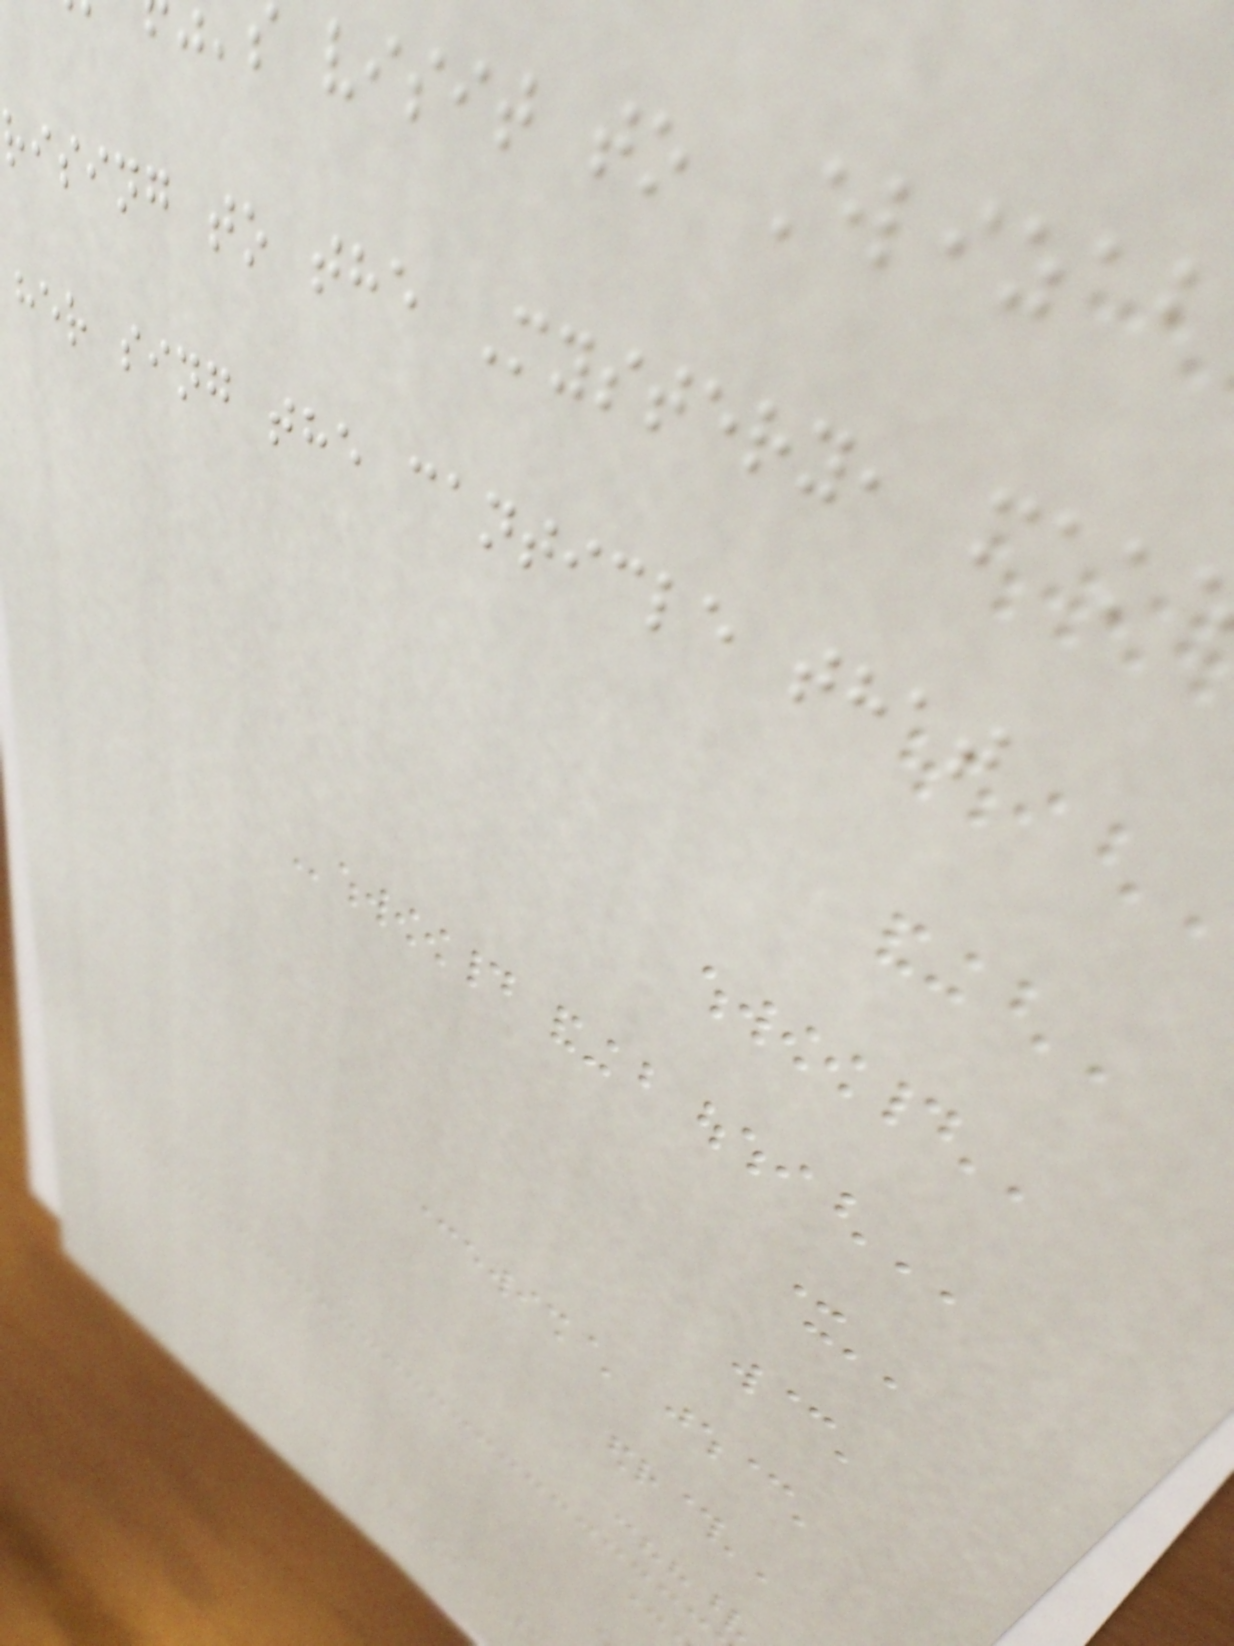visit to Elizab
rising to the Mystery, mak
her sing the canticle that
